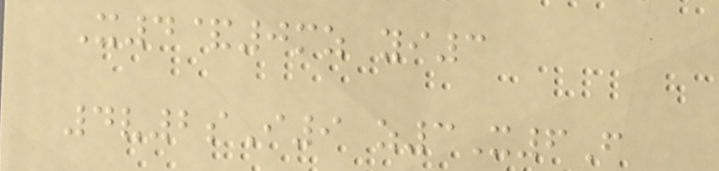X4&0mz yi3
4v2sI9 z3X6F
